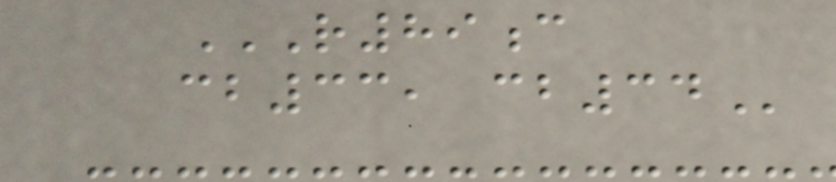R89C
CB33, CB34
